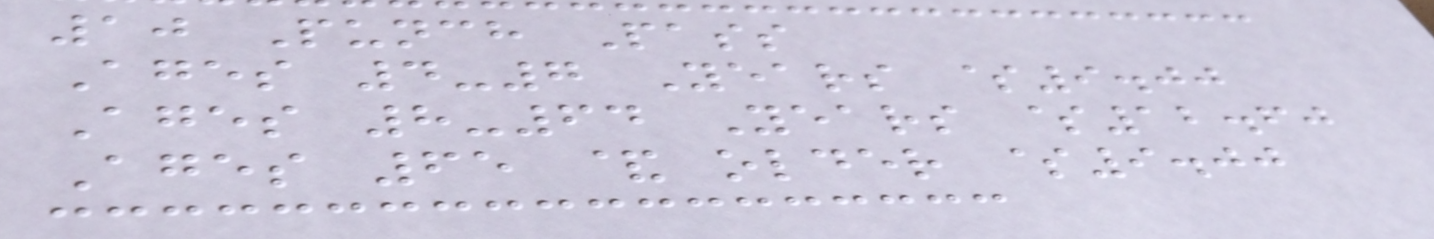10 Punch Pass
Ages 4-7 Years $9.00
Ages 8-64 Years $12.60
Ages 65 & older $9.00
